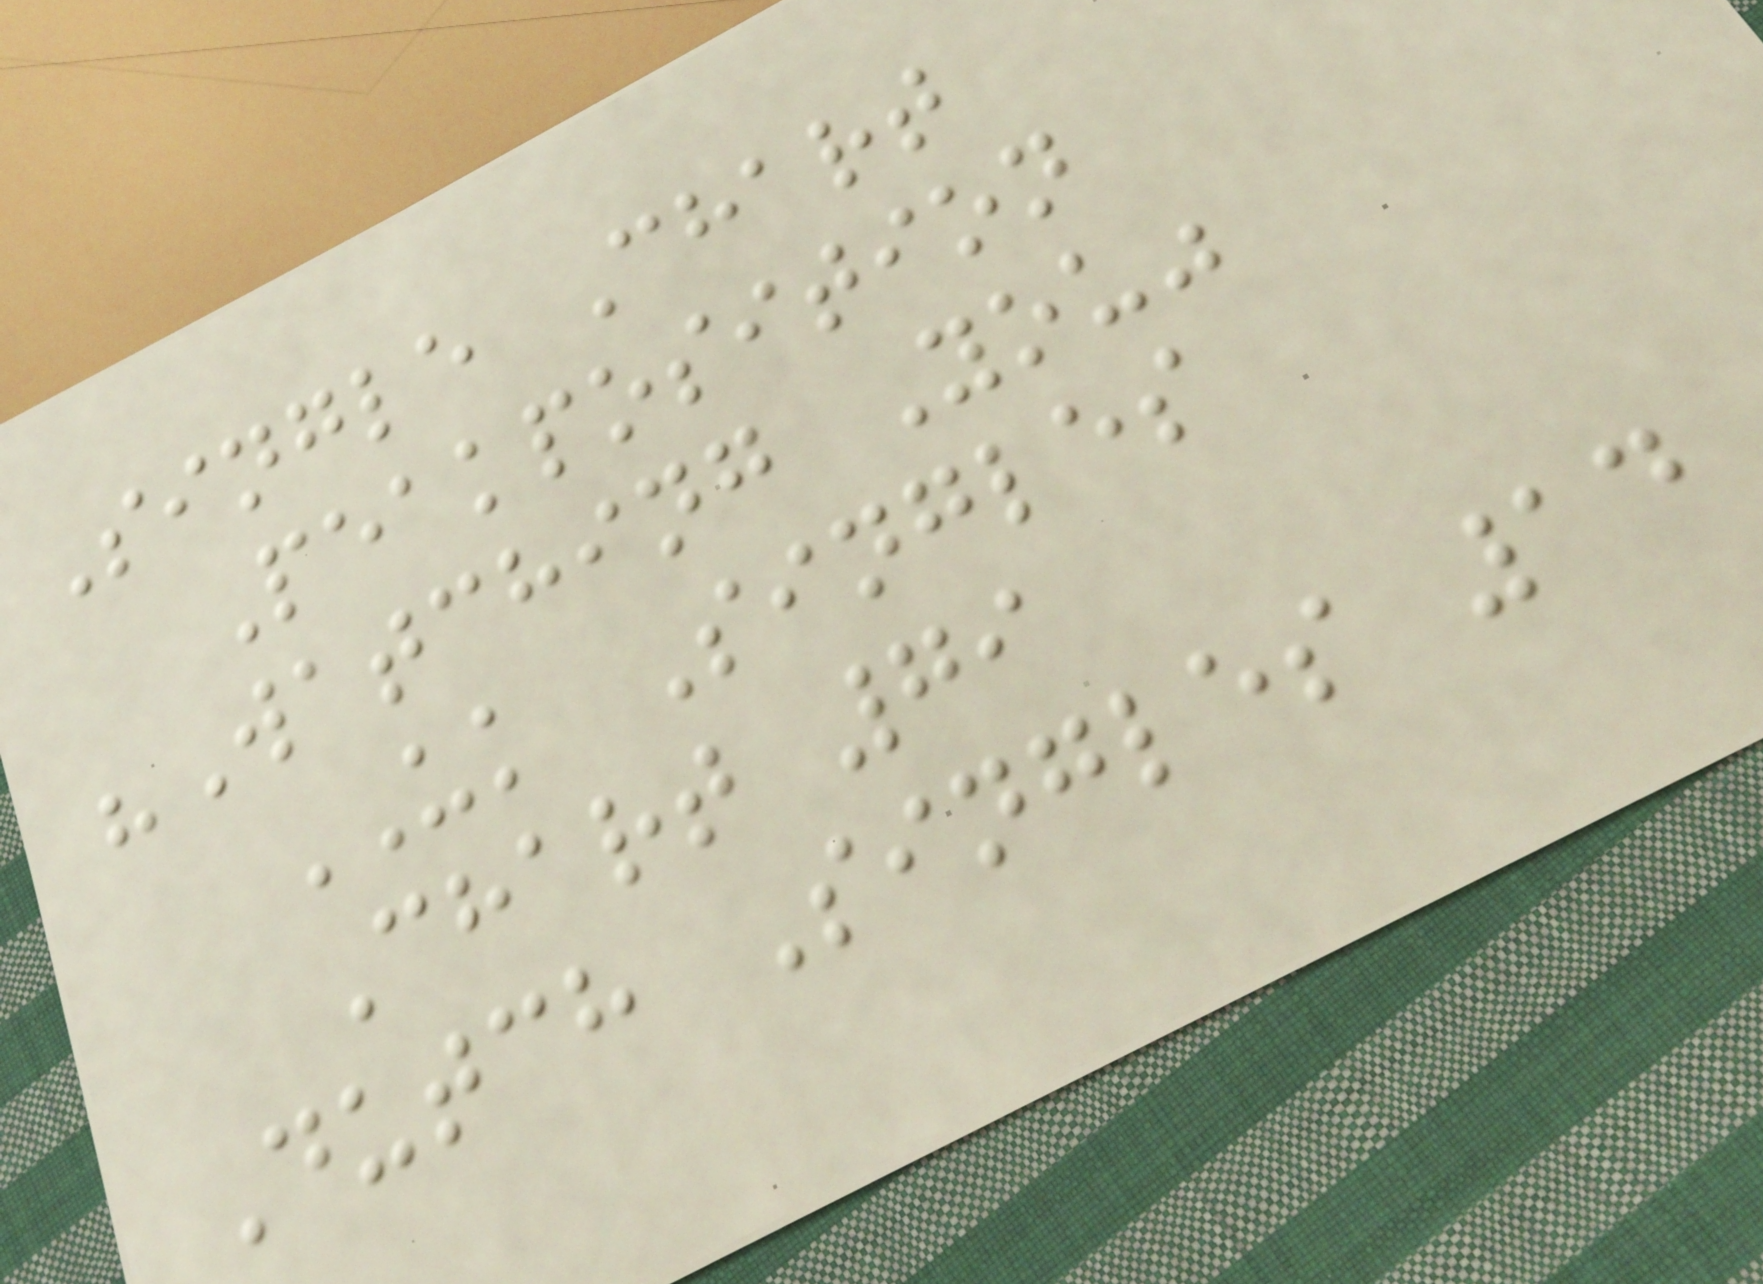Single Chart
Peakposition
"Watching You"
UK Singles
Chart 79
Dutch Singles 14
